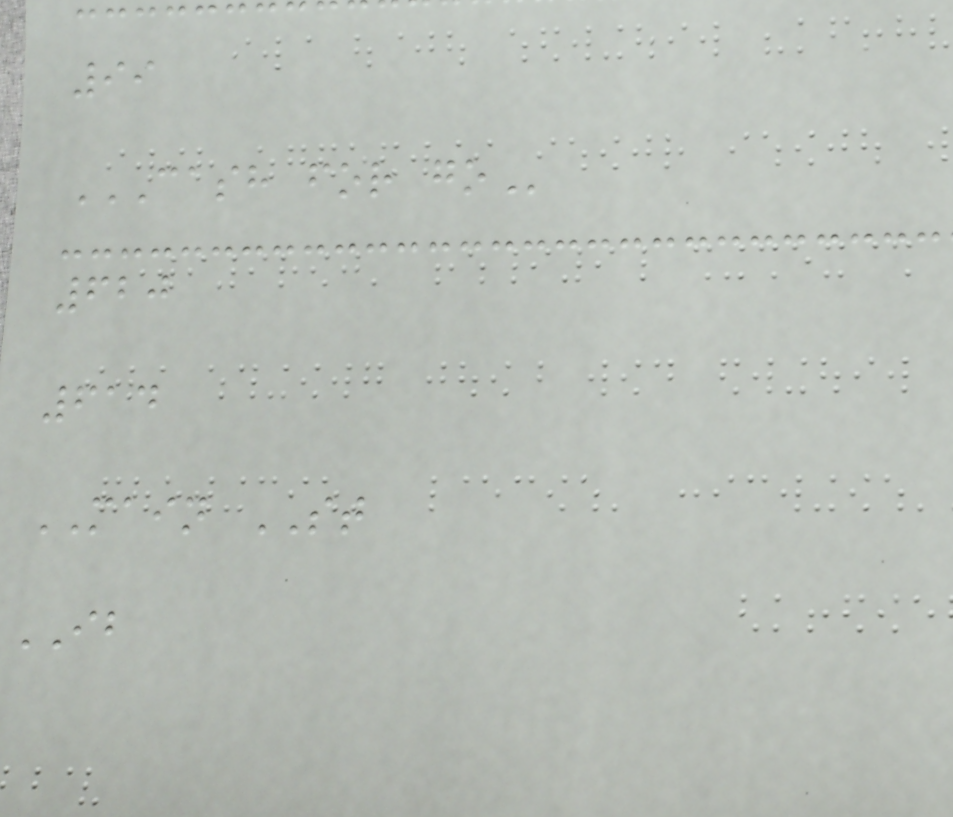99
CASH FOR GO
620
614
MAIN ST
IB
